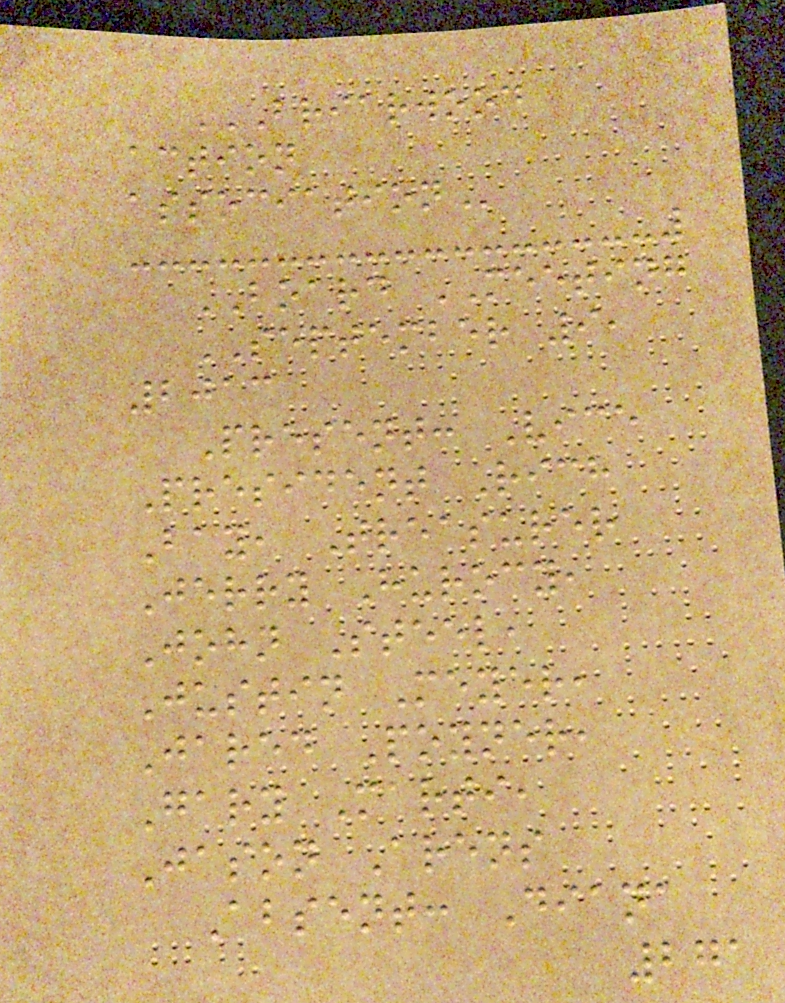BRIARWOOD
ACTION
ASSOCIATION
BOARD MEETING
SEPTEMBER 9,
2013
Present: Vice
President Rich
Bay, Treasurer
Jerry Hurocy,
John Steel,
Justin Meyer,
Jared Poyner,
Gary Marti,
Jason Arens
Absent: Diana
271
